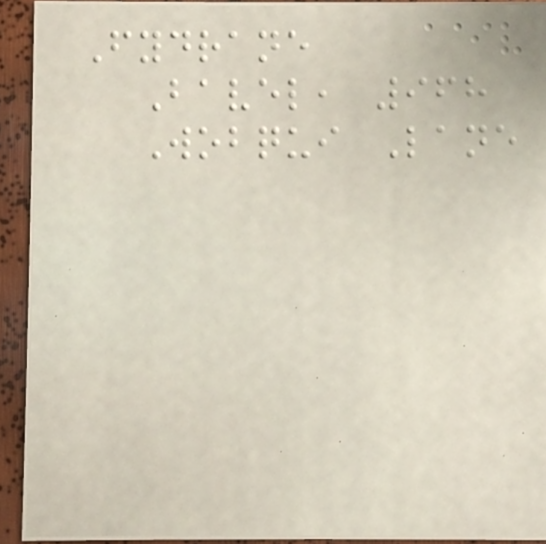Fydrane
Bavel, 968
Wobqui Lane
